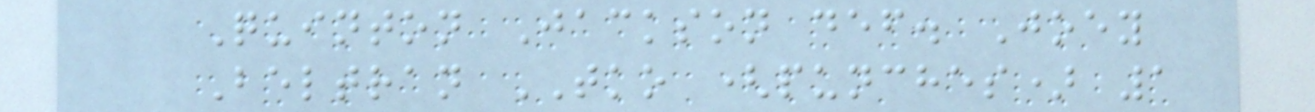Quinton Jackson def. Joey
Beltran TKO (punches) 1
